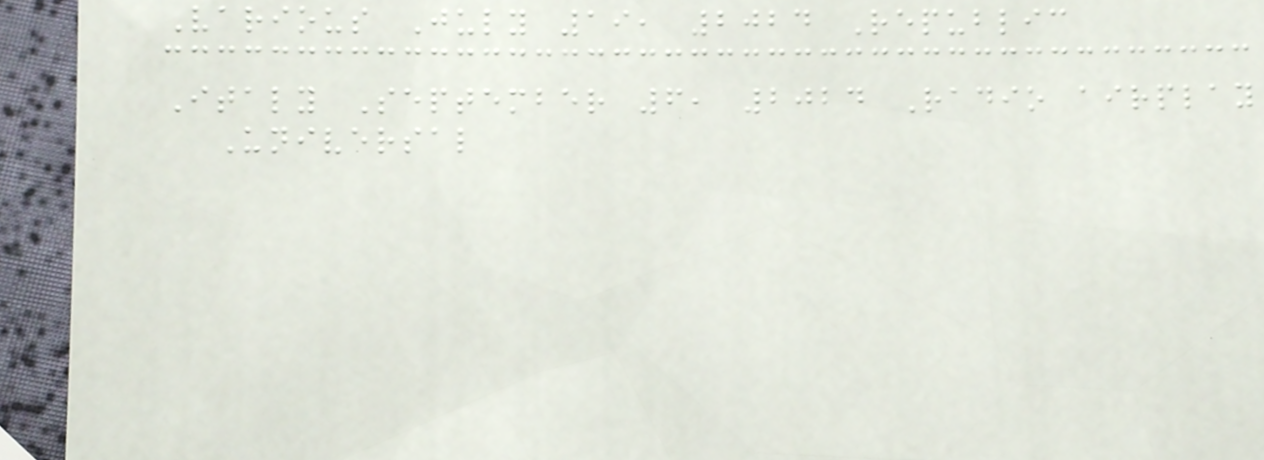Various July 19, 2024 Republic
Italy September 6, 2024 Radio airplay
Universal
